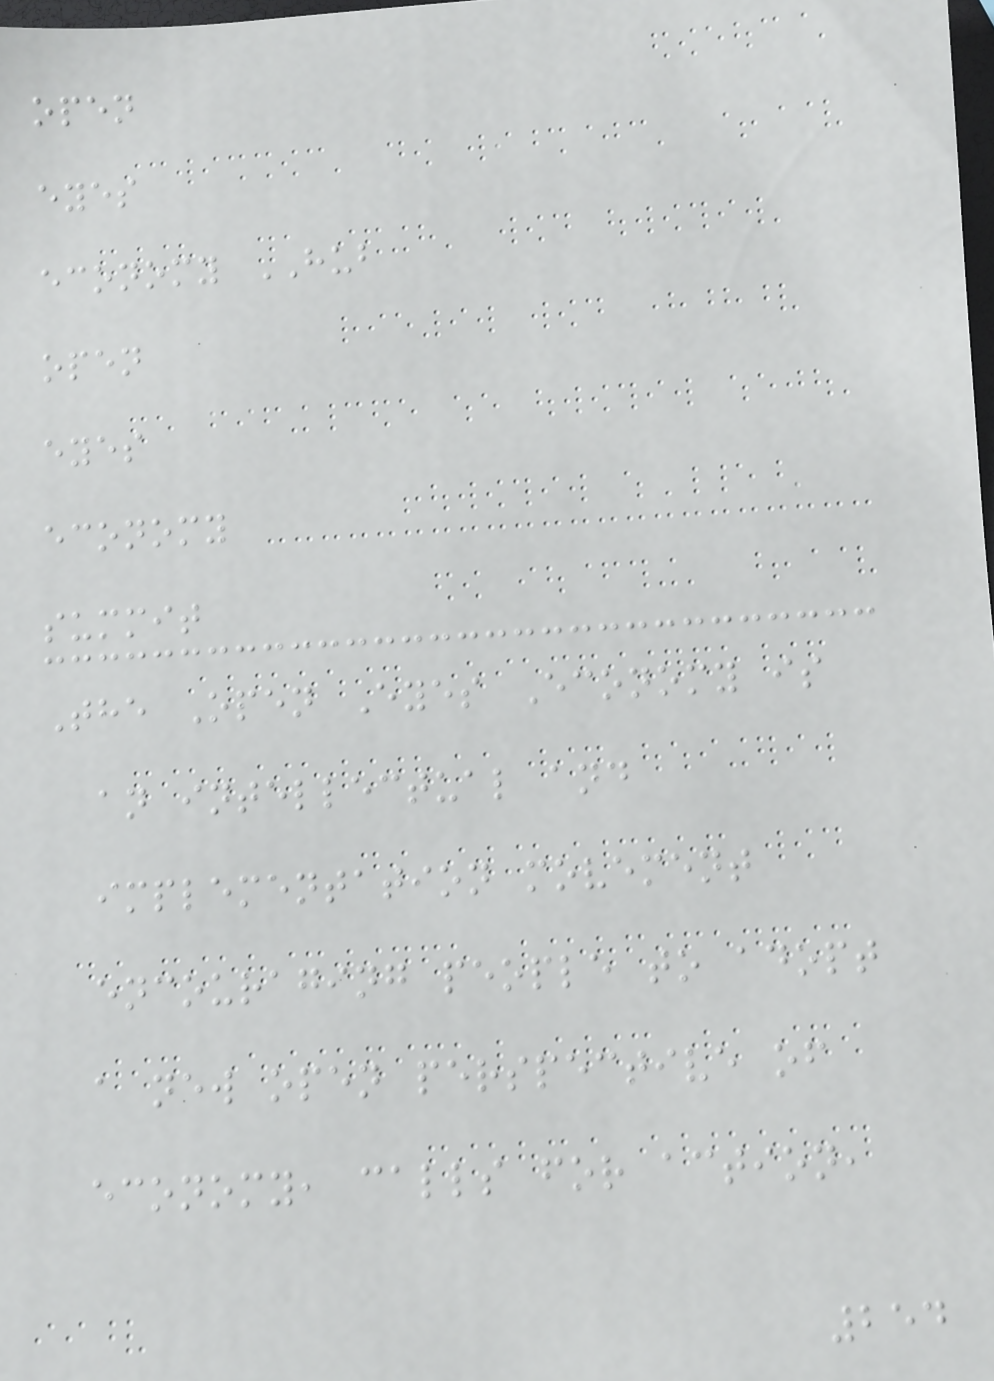open
eyes
economy HUB
open
eyes
economy
summit
The Open Eyes Economy is
an intellectual and
implementation movement
encouraging people to adopt
a new open perspective of
economy, calls for action,
254
